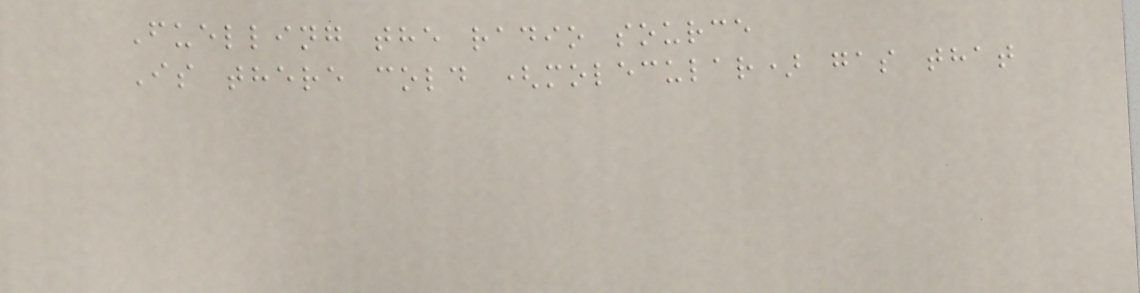Fuelling the radio source
Is there cold (molecular) gas that
